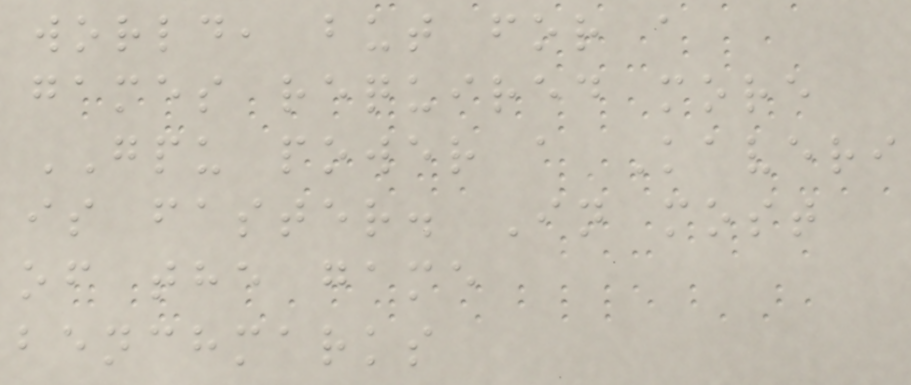world, but for a
games required more
GPU power a Kaveri
is faster. In most
of the game
benchmarks
